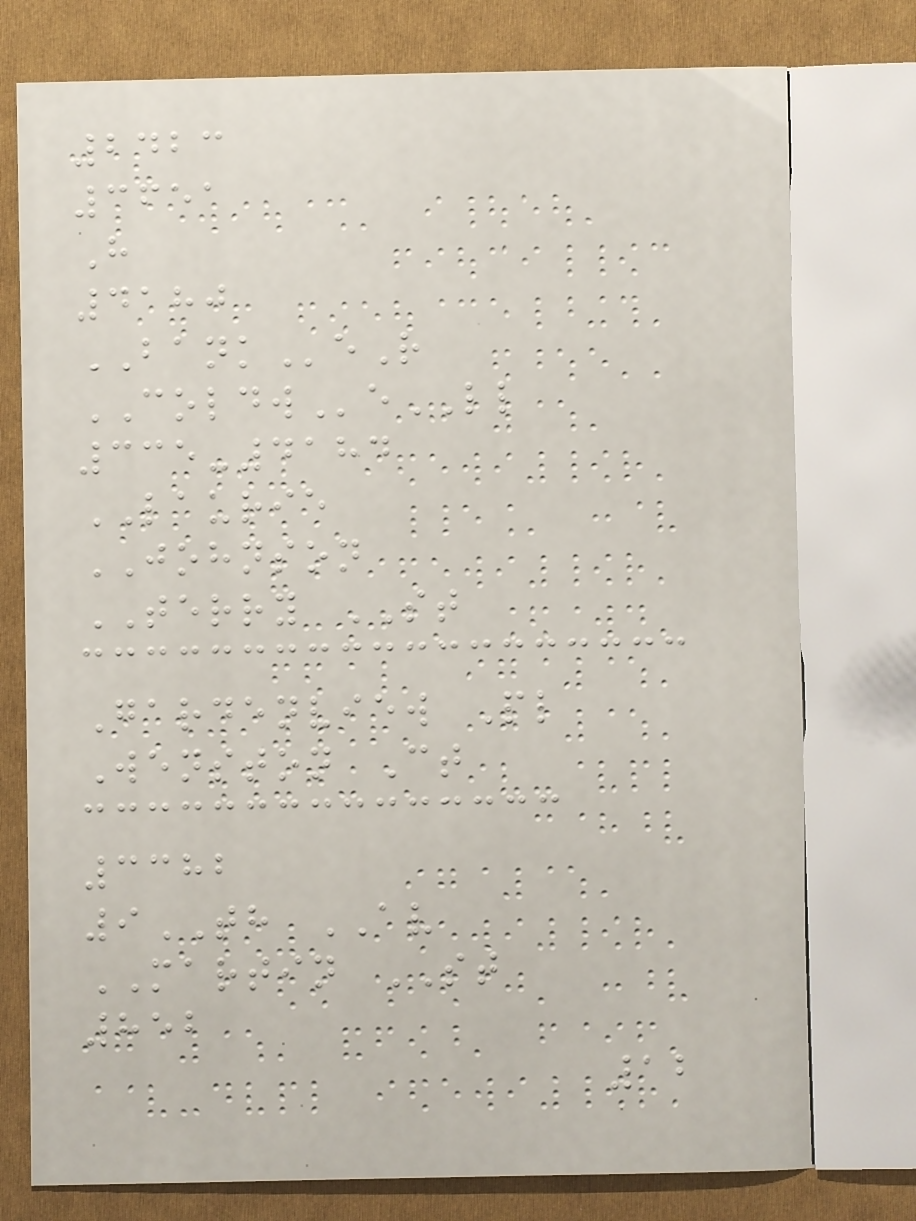2423
3651
H
4180
BANKeR
COLDWeLL
335-4184
LAURIE
JOHNSON
TERRY ST
Gardenview Pl
Wenston Ct
3382
9TH AV
MARTIN ST
852
12
